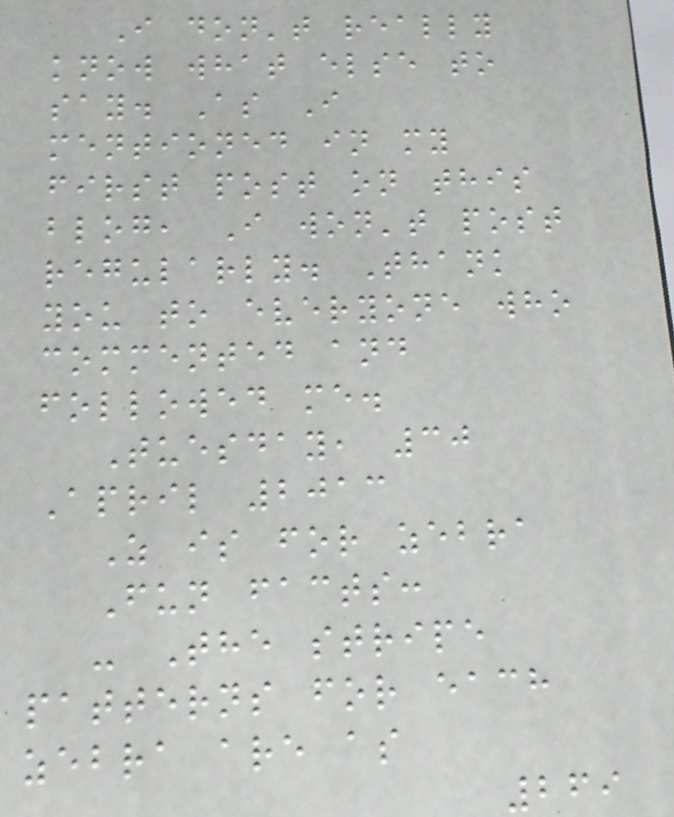I don't really
know what else to
say. As I
mentioned in my
first post on this
blog, I won't post
regularly. Thank
you to everyone who
commented and
followed me.
Tuesday, 30
April 2013
Z is for zebra
Fun facts:
- The stripe
patterns for each
zebra are as
269
